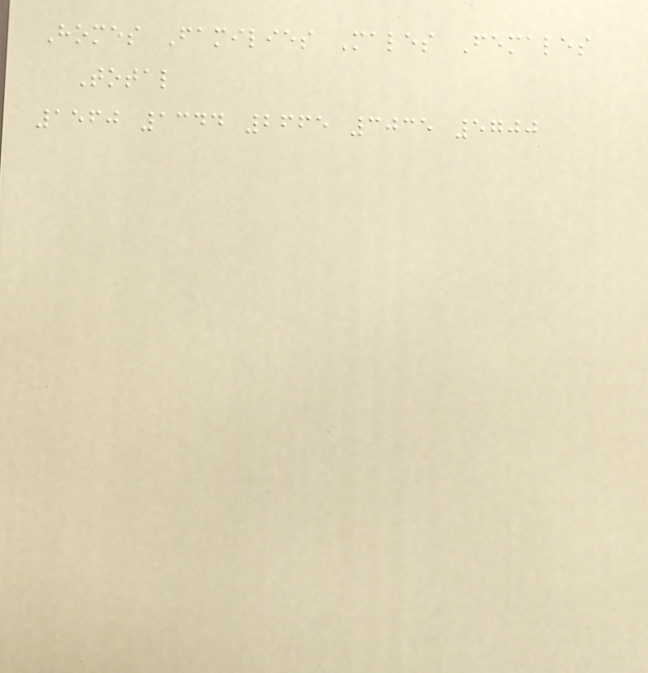Homes Families Males Females
Total
1560 1344 2665 3035 5700
